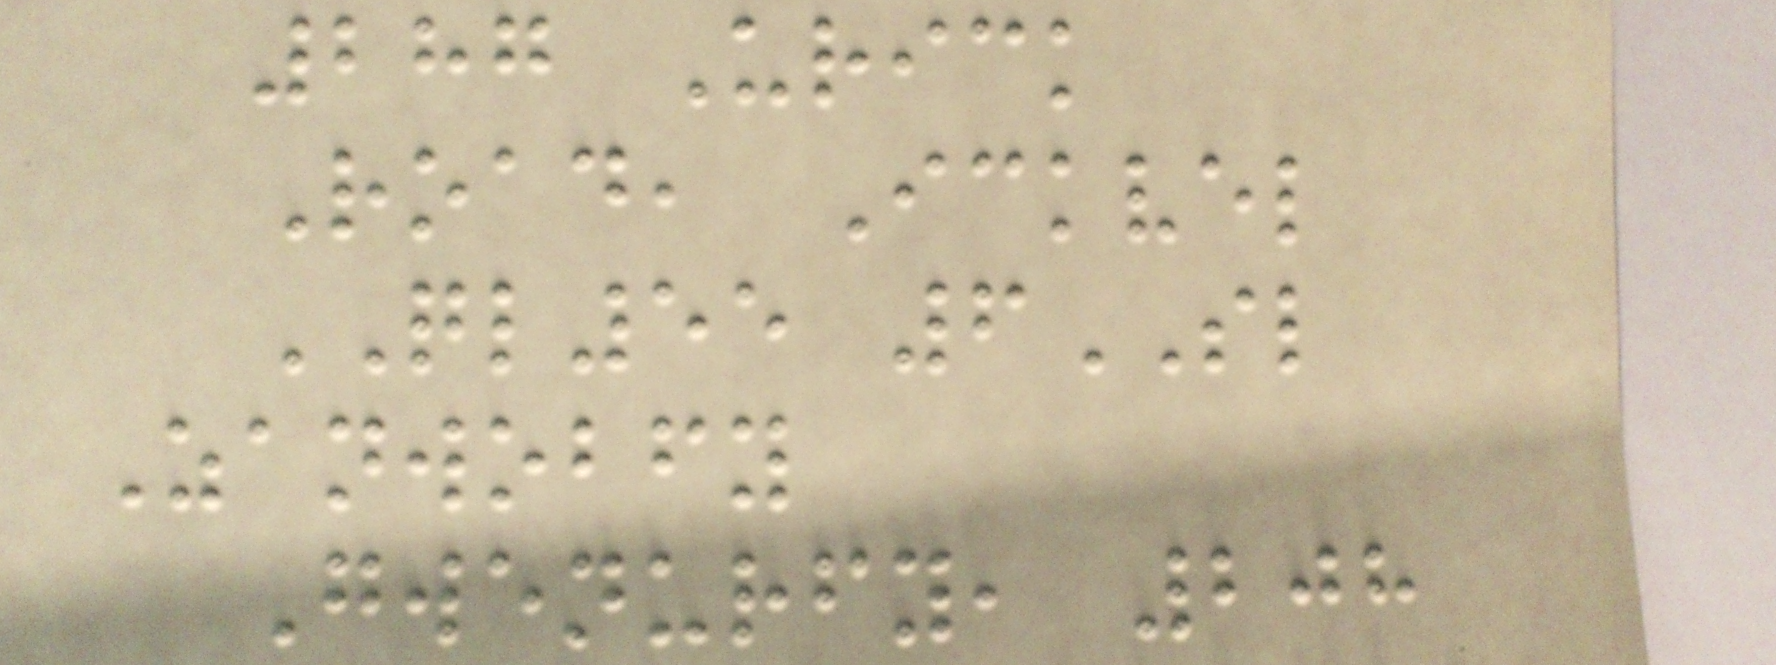287 Urick
Road, Ickvel
QL55 6SL
Zanwobfy
Gwenurfy, 208
